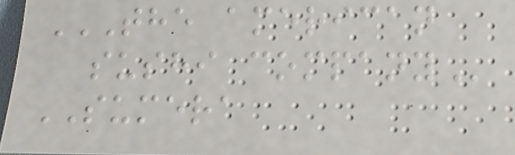THE AMERICAN
SUSHI COMPANY
SUMERA
